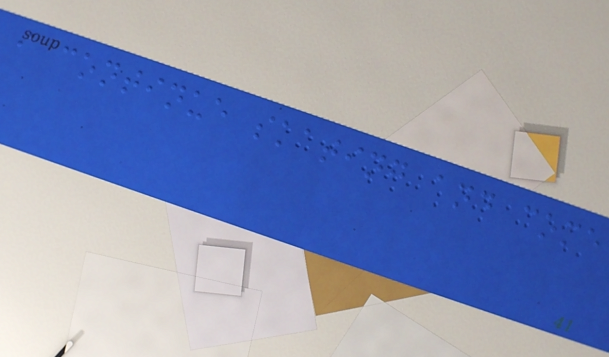i continue skating and come
